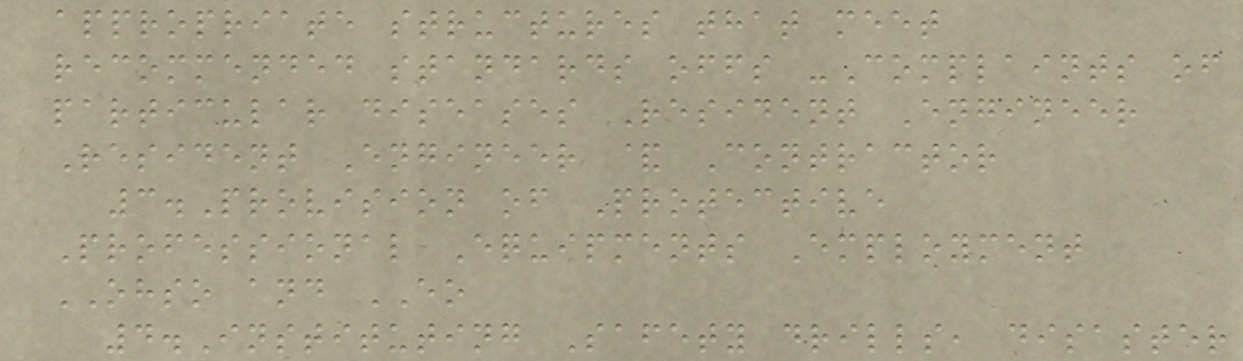appropriate structures that meet
recommended standards offs -Complaints of
particular diseases Resident Engineer
Resident Engineer & Contractor
3.Provision of Protective
Professional Equipments Employment
OHSO and EO
4.Instituting Safety drills, disaster
